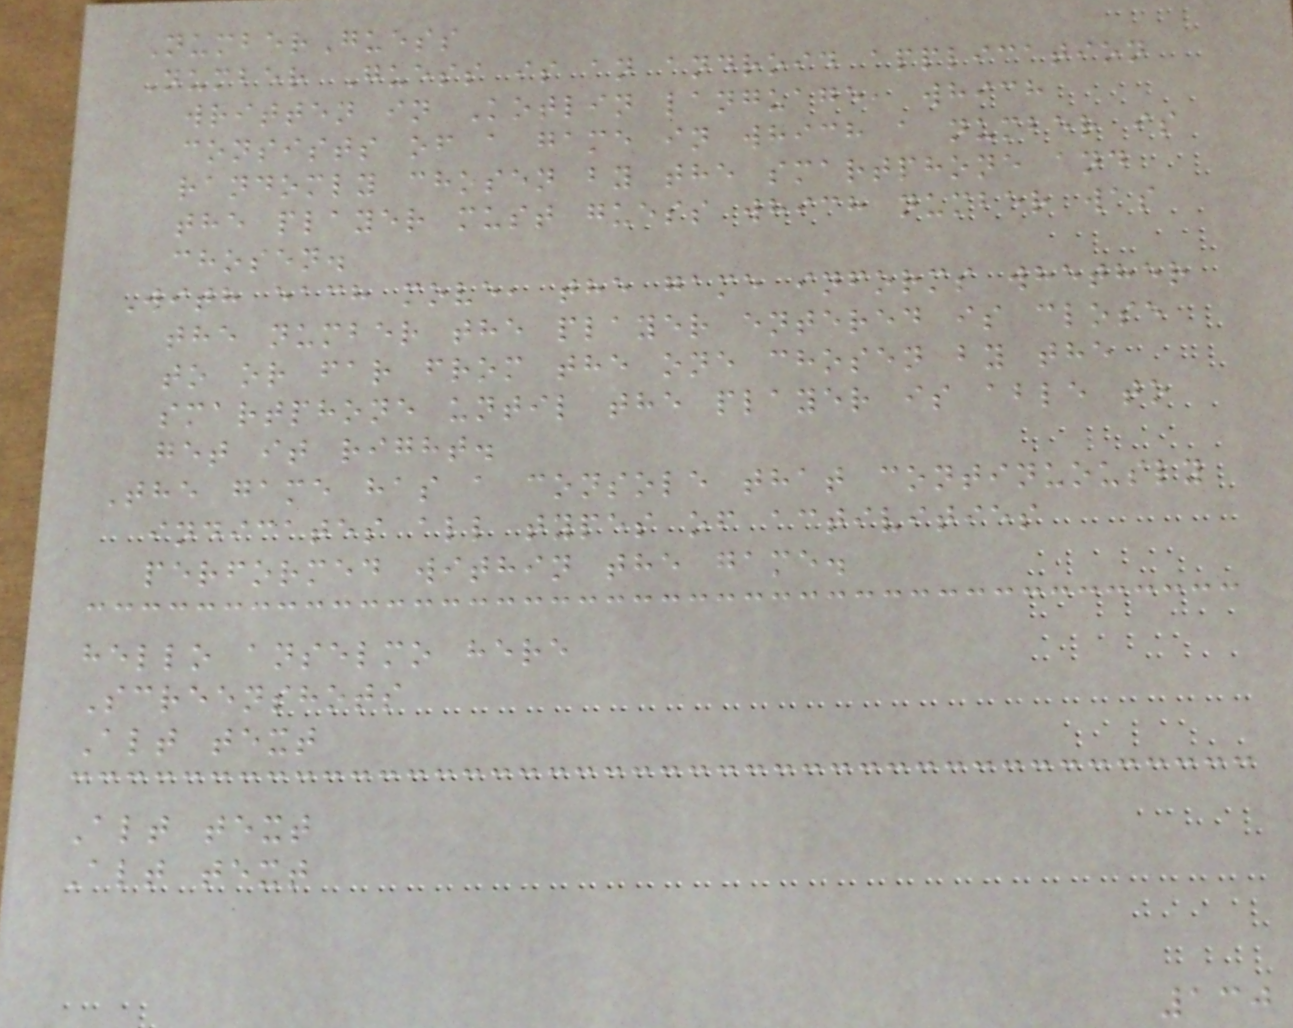NumberGuess
Number Guess is an android application
written in Kotlin language, which
consists of a game in which a number is
randomly chosen by the smartphone and
the player must guess which number was
chosen.
With each move, the game informs whether
the number the player entered is close
to or far from the one chosen by the
smartphone until the player is able to
get it right.
The game has a console that continuously
indicates all types of activities
performed within the game.
hello anselmo here
Screenshots
Alt text
Alt text
Alt text
130
